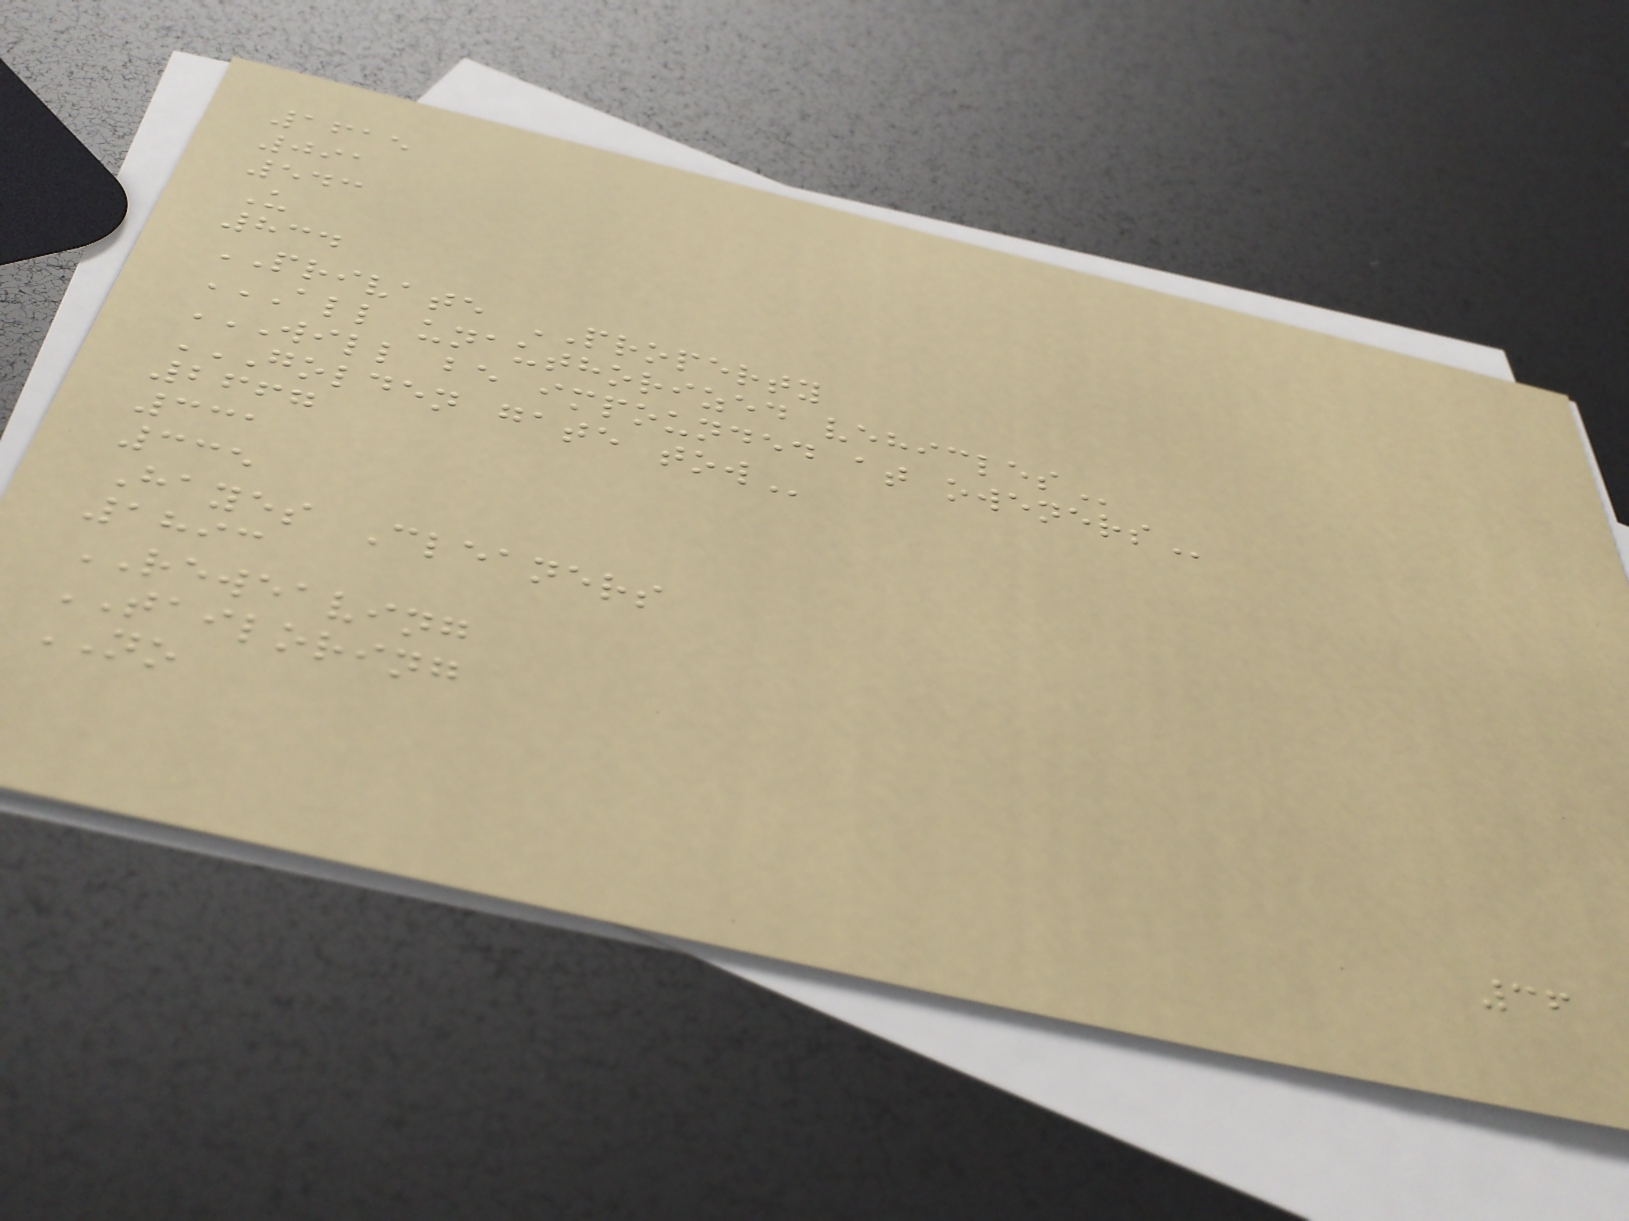1615
091
543
U
834
PRIVATE PROPERTY
ALL UNAUTHORIZED VEHICLES
WILL BE IMPOUNDED AT OWENERS
GOLDEN GATE TOW
2667
331
335
Hayes Cleaners
1893
REWEAVING
TAILORING
NO
36
